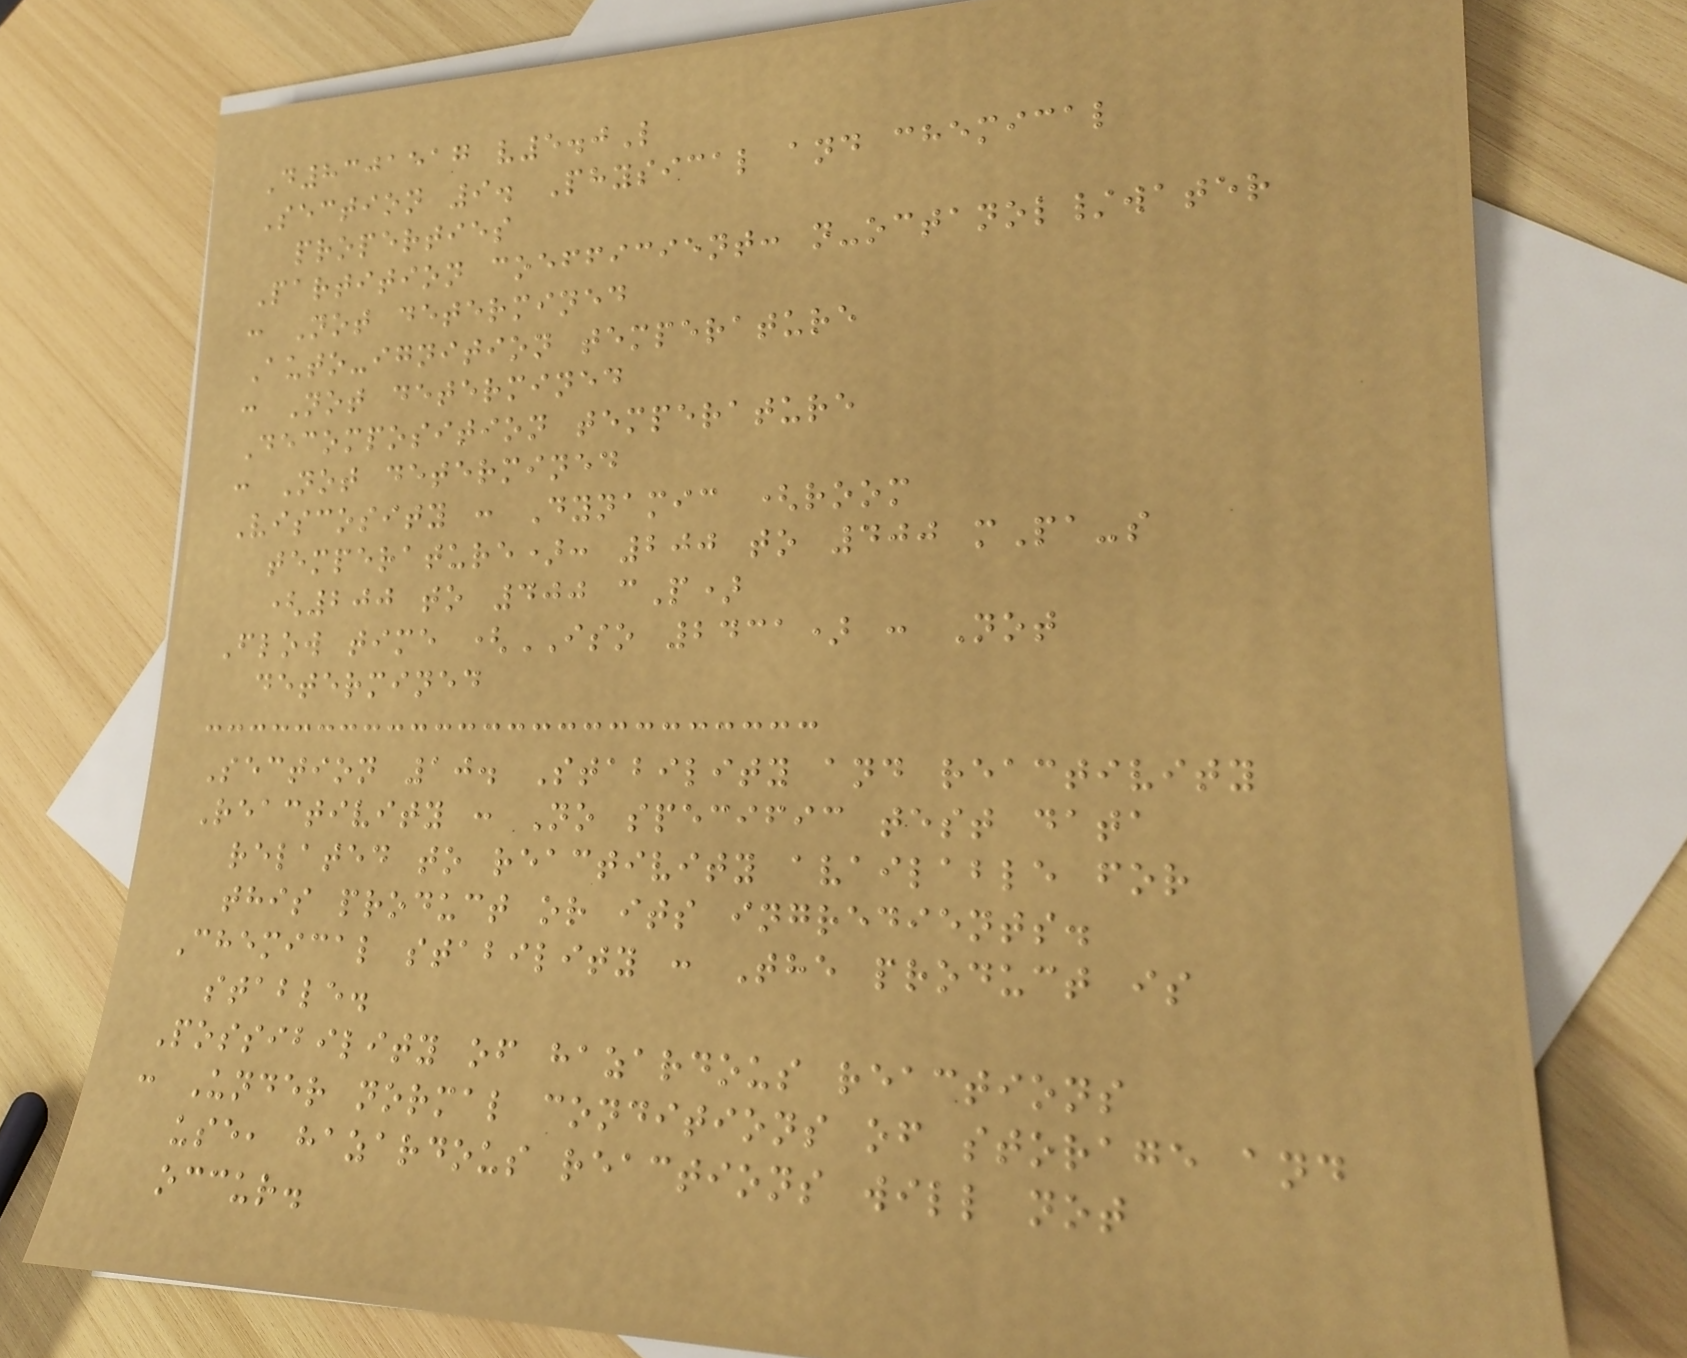D8301517 v5.0L
Section 9. Physical and chemical
properties
Partition coefficient: n-octanol/water
: Not determined
Auto-ignition temperature
: Not determined
Decomposition temperature
: Not determined
Viscosity : Dynamic (room
temperature): 200 to 400 mPa-s
(200 to 400 cP)
Flow time (ISO 2431) : Not
determined
Section 10. Stability and reactivity
Reactivity : No specific test data
related to reactivity available for
this product or its ingredients.
Chemical stability : The product is
stable.
Possibility of hazardous reactions
: Under normal conditions of storage and
use, hazardous reactions will not
occur.
